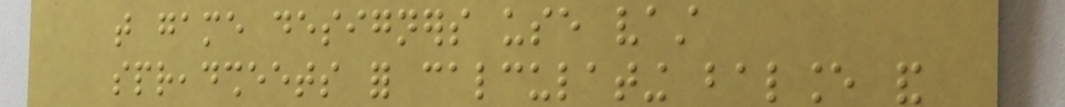that game designers use vast
spreadsheets for calculating balance and
